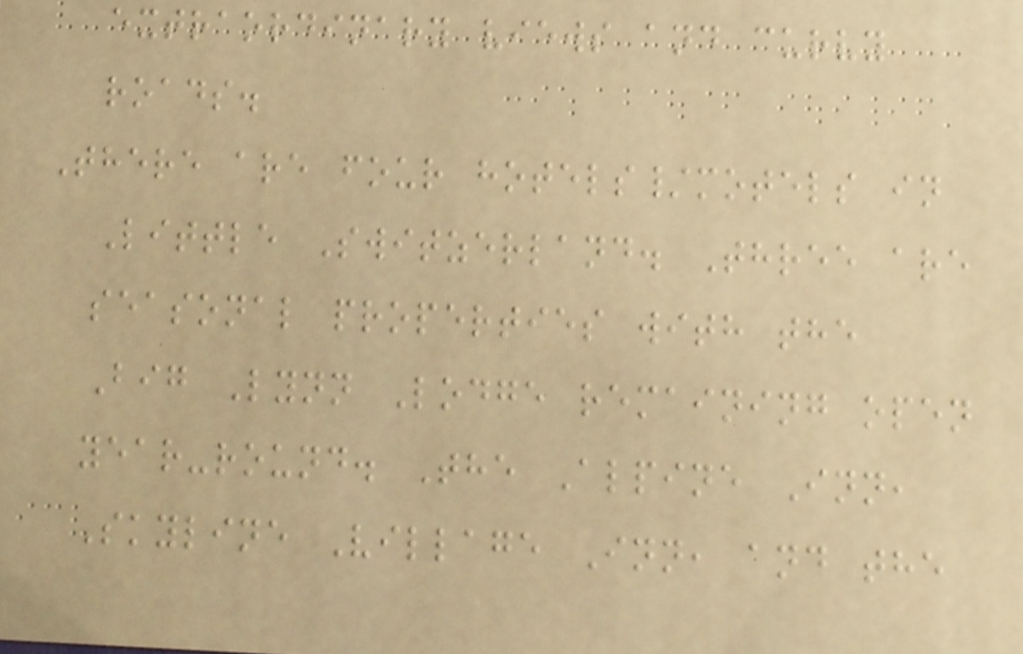extraordinary views and curvy
roads.
There are four hotels/motels in
Little Switzerland. Three are
seasonal properties with the
Big Lynn Lodge remaining open
year-round. The Alpine Inn,
Skyline Village Inn, and the
